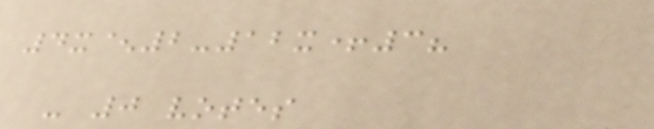4x^2-12x+3?
- 0 votes
